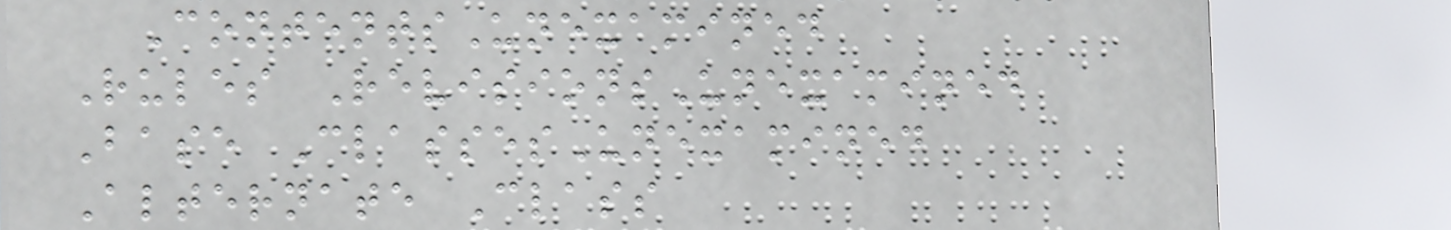ContentsUnexamined
Rules RevisionsUnexamined
Base ClassesUnexamined
Alternate Class
